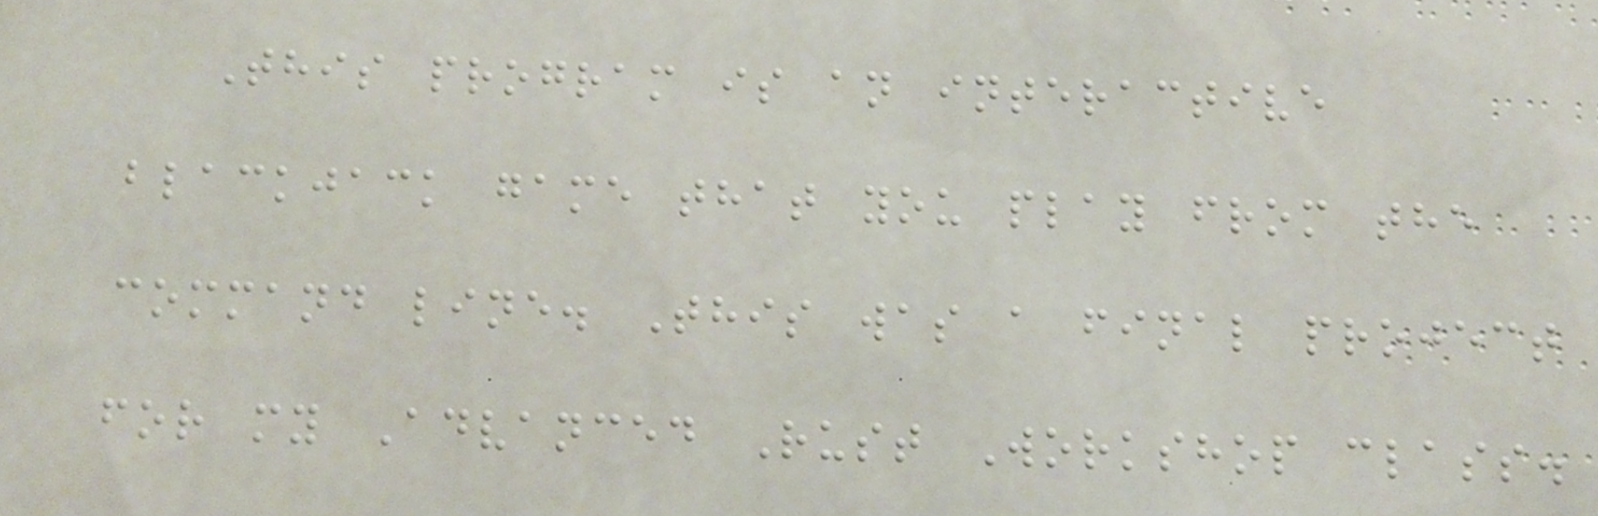This program is an interactive
blackjack game that you play from the
command line. This was a final project
for my Advanced Rust Workshop class.
